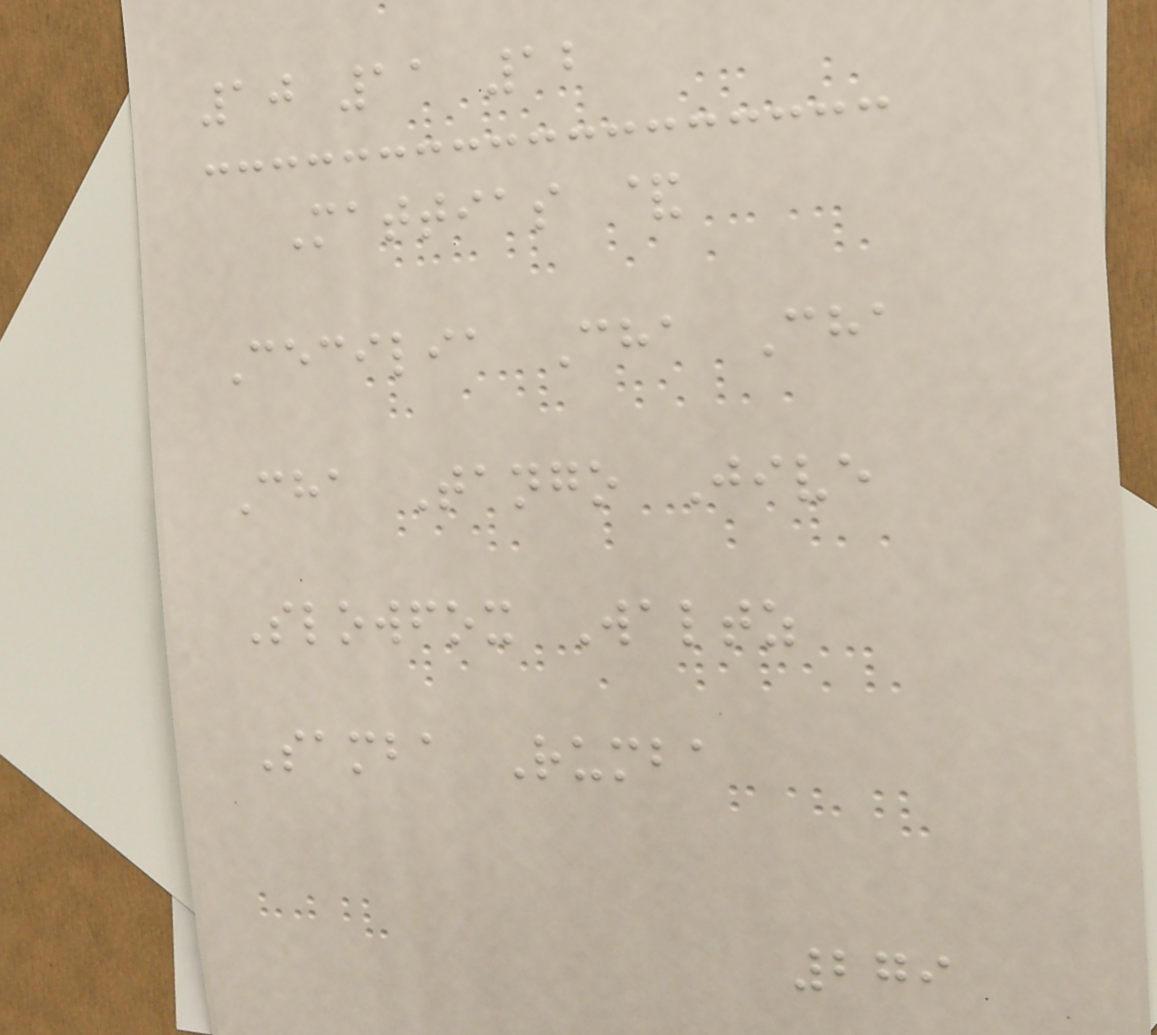10 11 12
Mattias &
Cecilia Cha Cha
Cha Tango Jive
Slowfox Waltz
Samba Rumba
279
